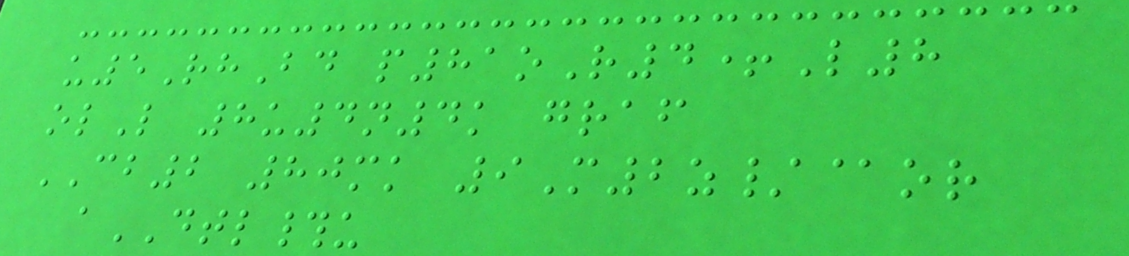u5RhBd p81oR4+L8
olL 8u4n4k graf
CB2 80mk 9M2z/@or
aDTL#u
